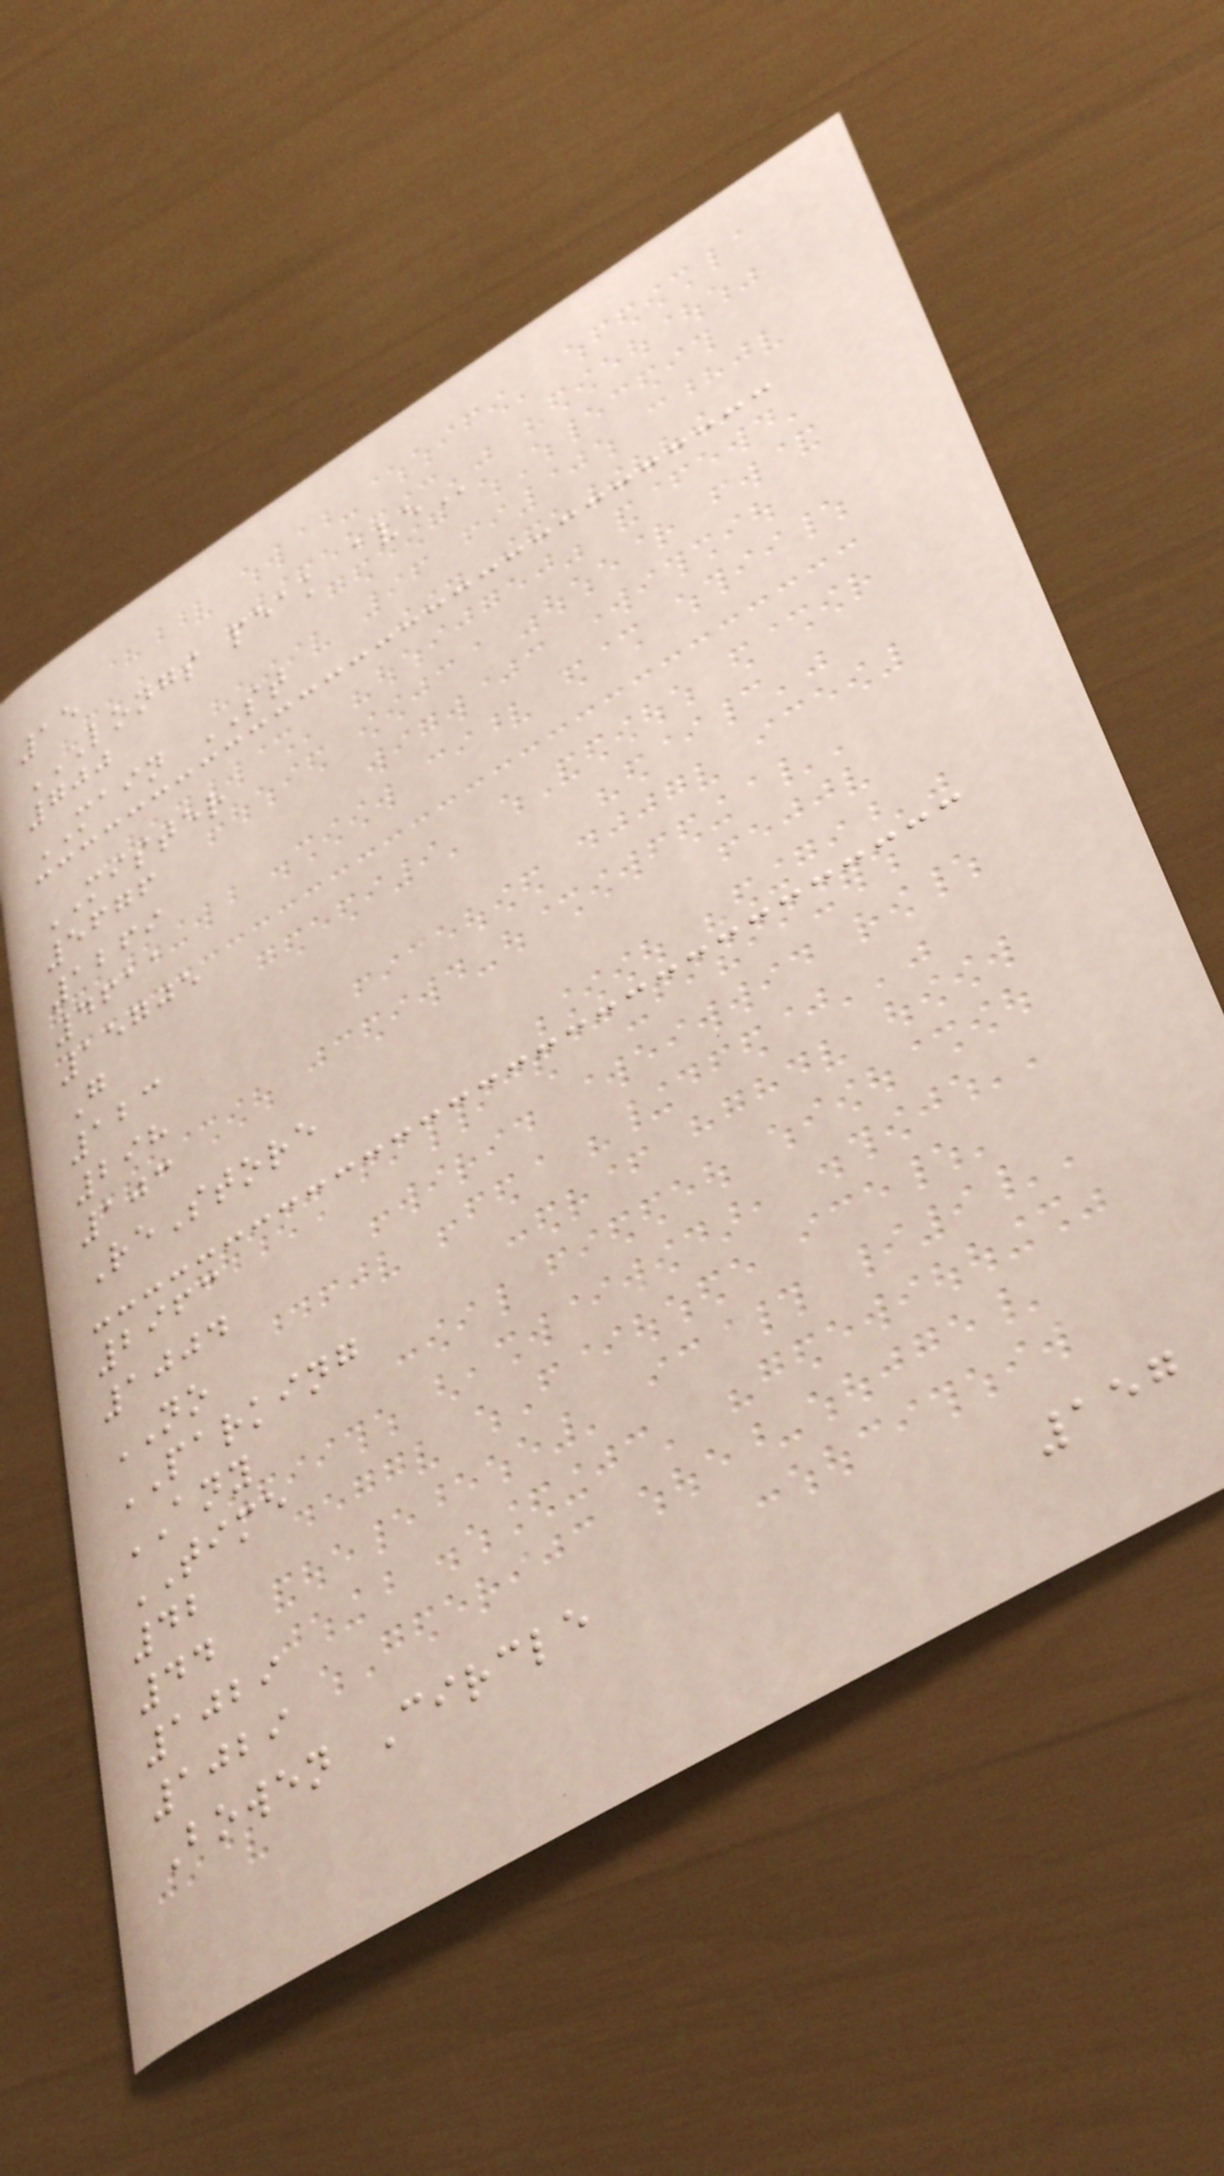15
LONGS PEAK AVE
700
MAIN ST
MISTER
5676
1269
4611
15705
G
123
298
103
ReStore
2963
1004
NO
PARKING
ANY
TIME
42
44
1029
1029
Bowen Circle
157
